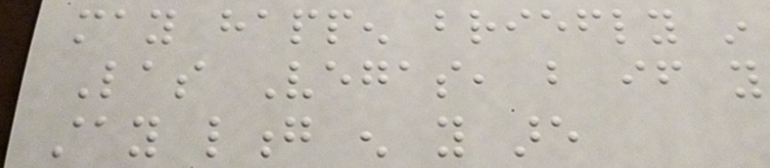may happen briefly in
Las Vegas, but if you
stay long enough you are
